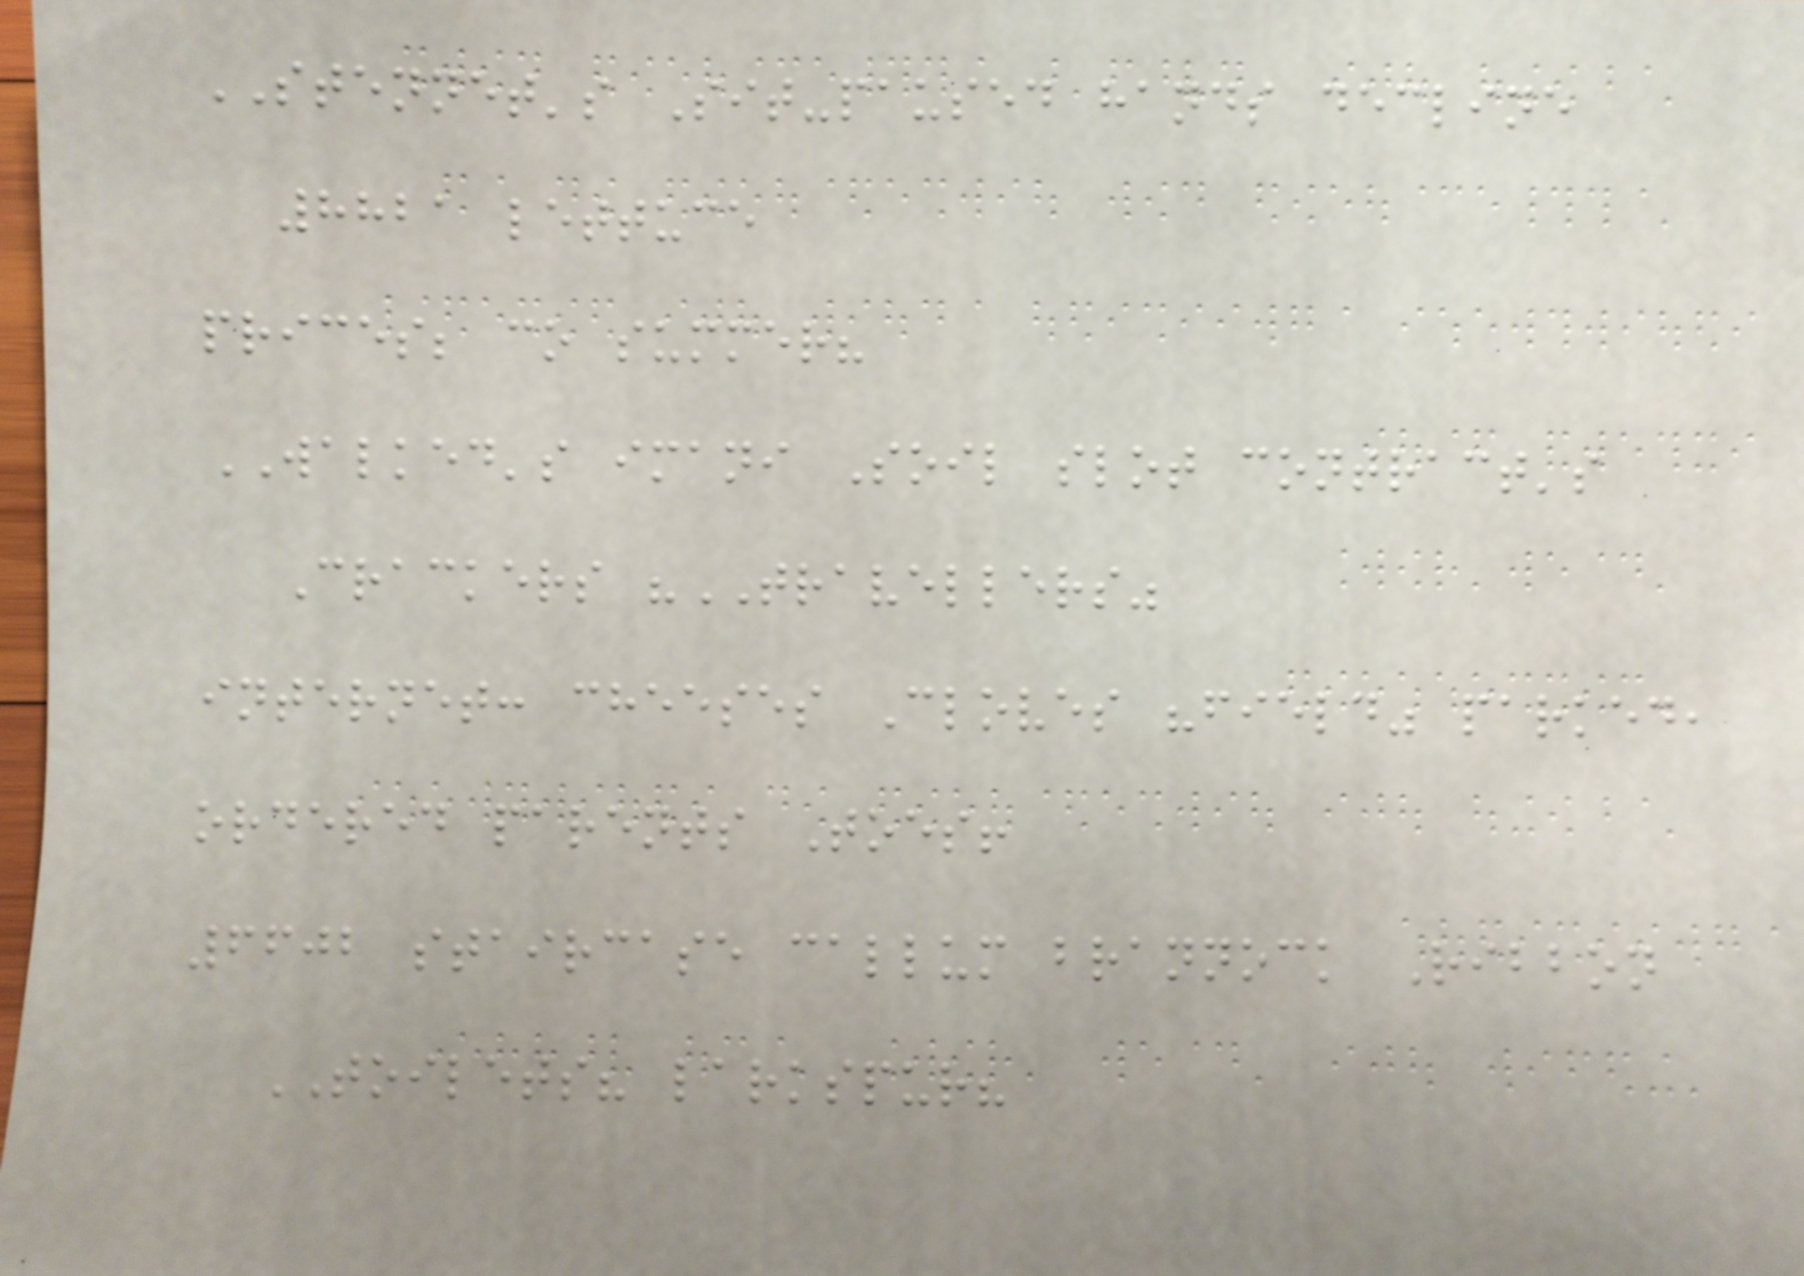STENNET's Sit-paused hands decline
8821 lettuce
prices; co summer?
WALKED's imani Soil slot contract's
Crackers "TRAVELLERS"
internet: cheeses Cloves "field" parked,
ordered parents Toes!
6602 staircase callum brannock Ribbon
TOILETS? larkspur?
